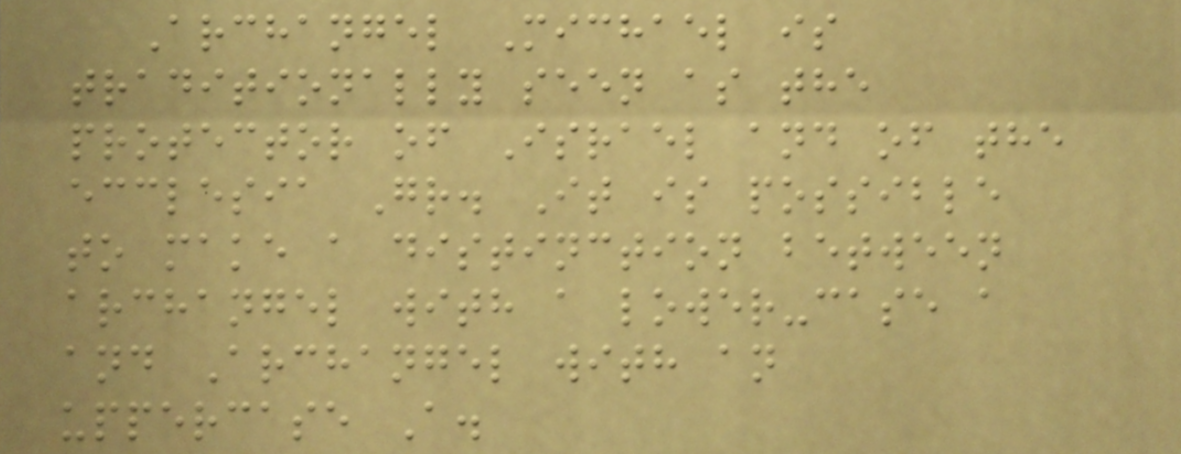Archangel Michael is
traditionally seen as the
protector of Israel and of the
ecclesia Gr. It is possible
to make a distinction between
archangel with a lower-case a
and Archangel with an
uppercase A.
